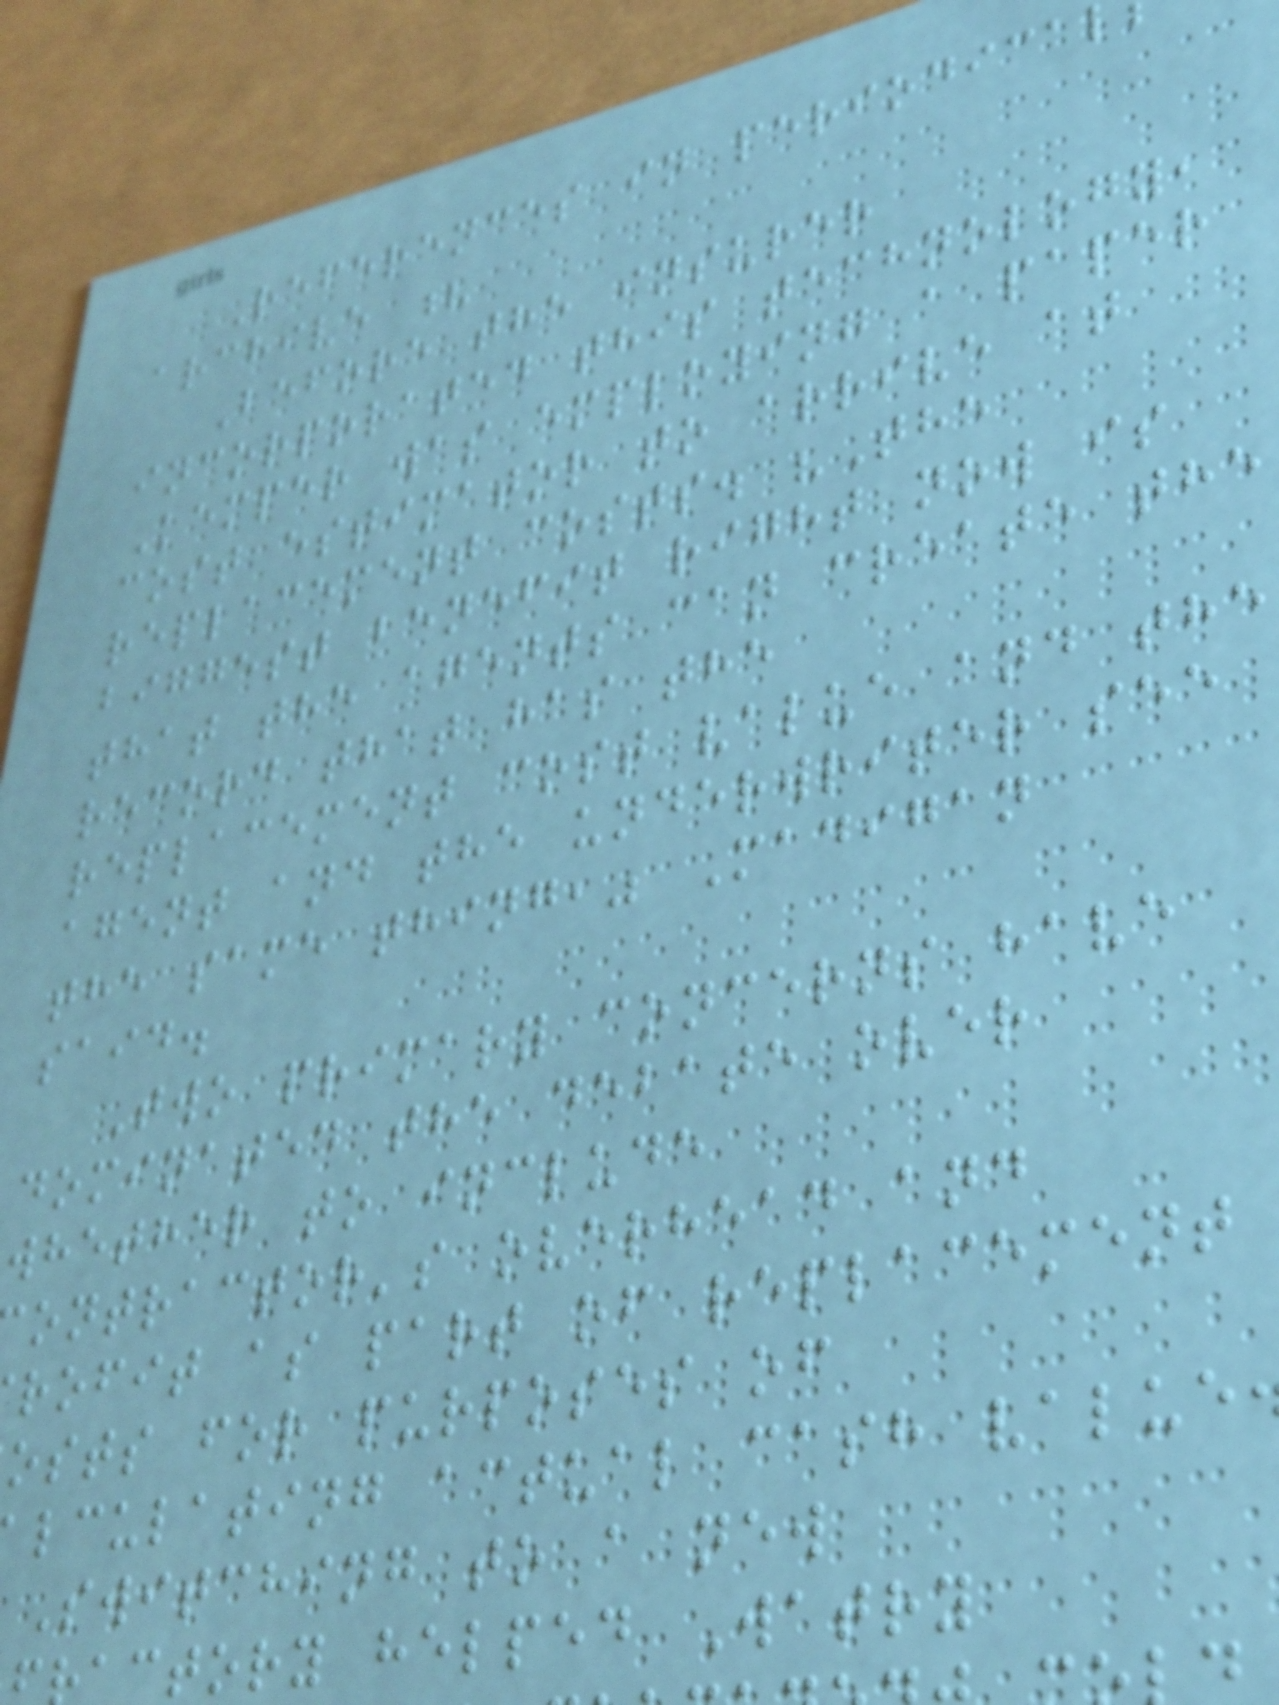References in periodica
archive ?
Before the insurer
incorporated this technology,
Kemper was employing a paper
cost estimator to arrive at
replacement costs. "The
biggest benefit right now is
that the agents can create the
record that has the
replacement cost value and the
agent and the underwriter see
the same thing," Madigan
said.
Two primary concerns have
dominated the debate over
whether to include
ontractor's overhead and
rofit as part of replacement
osts for purposes of
lculating actual cash value
Switching to a new
actory helped Watry
